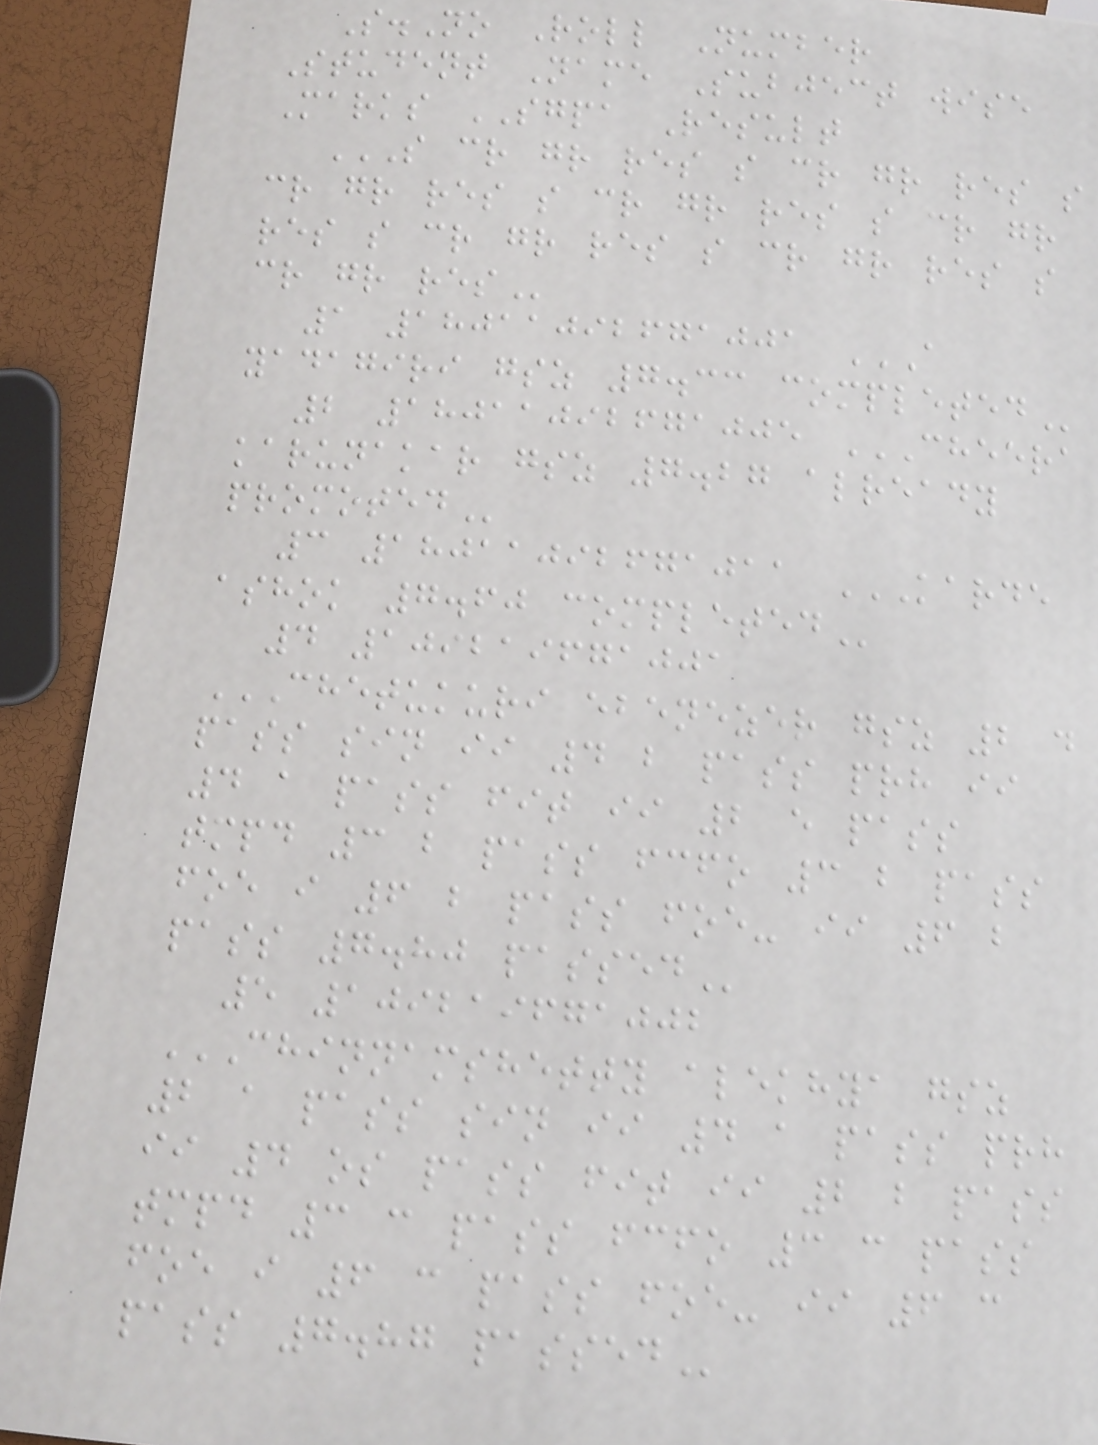S.No Roll Number
Student Name Subject wise
Marks SGPA Result
S CR GR RES S CR GR RES S
CR GR RES S CR GR RES S CR GR
RES S CR GR RES S CR GR RES S
CR GR RES
1 18011092671001 A
YADAGIRI GSZ 7.33 COMPLETED
2 18011092671005 CHEERA
KARUNAKAR GSZ 7.27 ALREADY
PROMOTED
3 18011092671011 KARDE
ASHOK 7.60 COMPLETED
4 109219671001
CHETUKURI EBENEZER GSZ 2 D
PASS SIN II 4 B PASS PRH II
4 A PASS FIT II 2 E PASS
TMPD 3 B PASS FCFO 3 B PASS
FOE I 6 B PASS FOE- II 6 B
PASS 7.80 PASSED
5 109219671002
CHINNAMSHETTY ALEKHYA GSZ
2 A PASS SIN II 4 A PASS PRH
II 4 OS PASS FIT II 2 B PASS
TMPD 3 C PASS FCFO 3 C PASS
FOE I 6 C PASS FOE- II 6 C
PASS 7.87 PASSED
